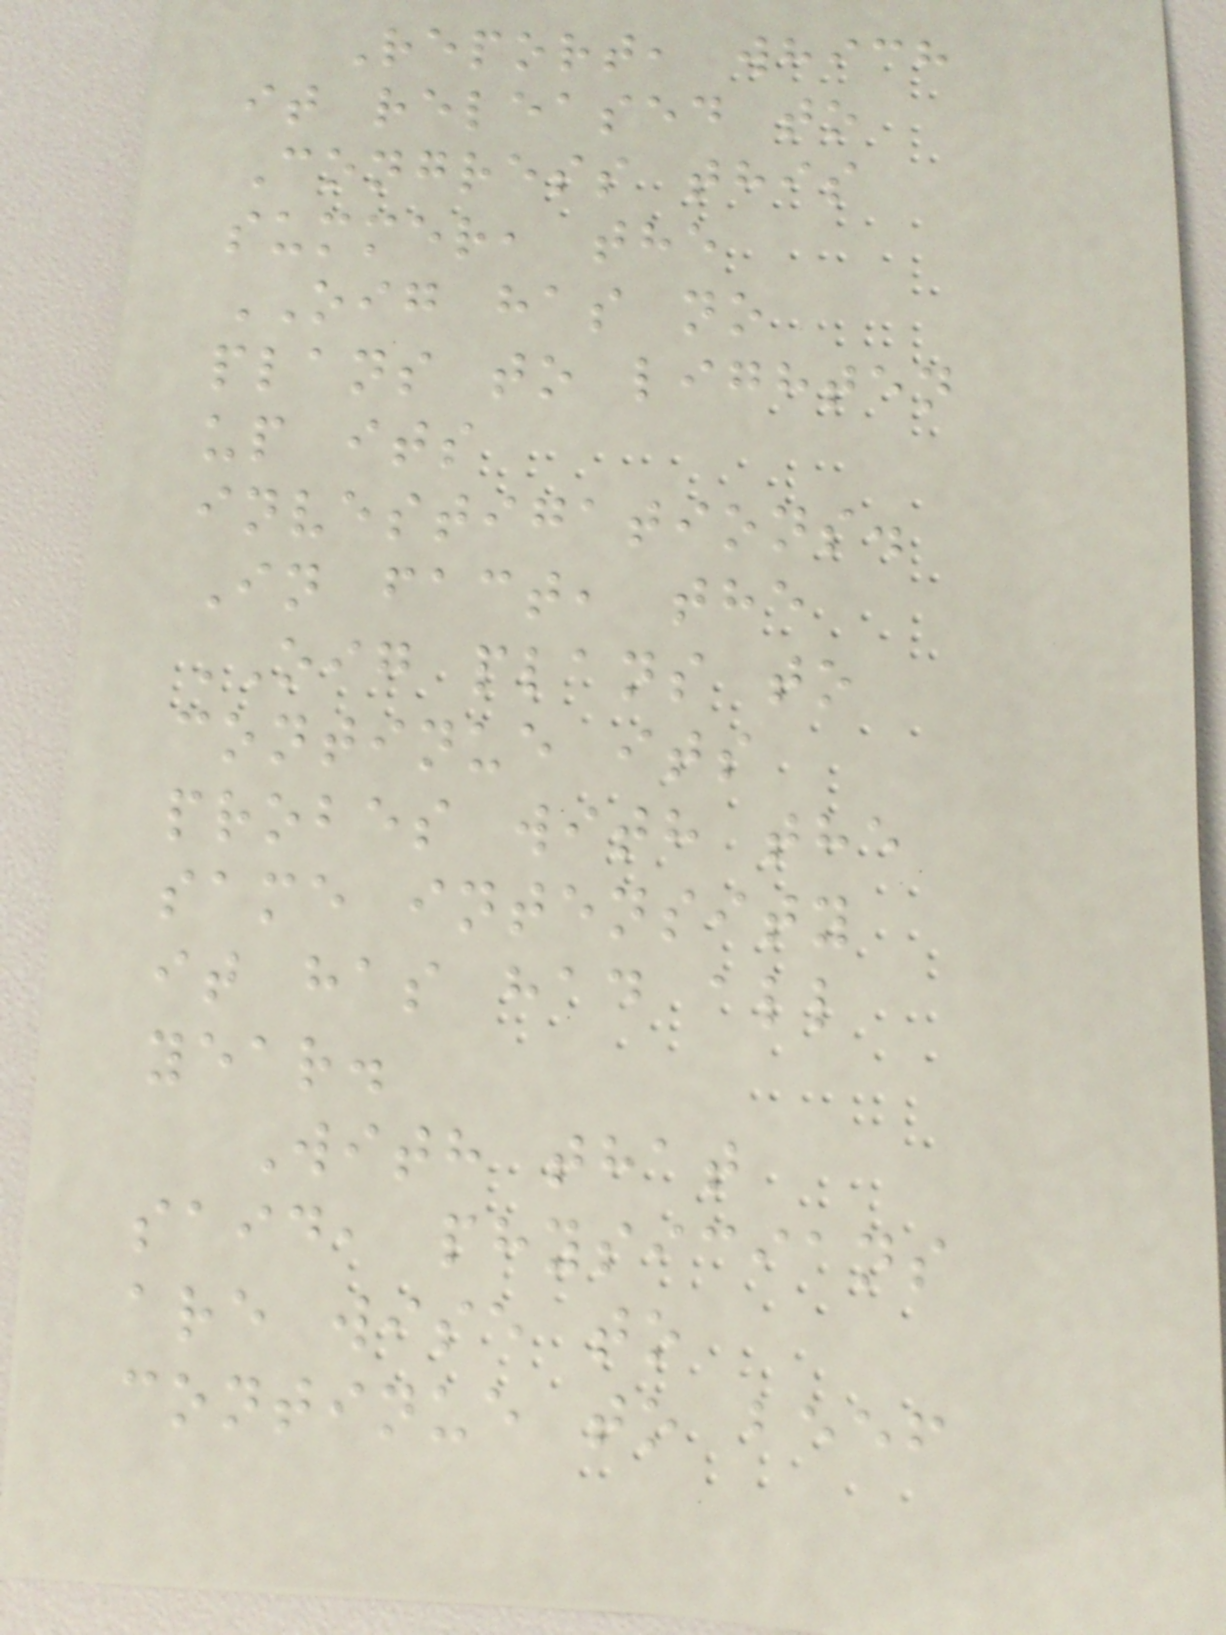Report, which
it released to
Congress this
summer, the
OIG has no
plans to lighten
up its
investigations.
In fact, the
OIG plans to
continue its
probes with the
same intensity
it has had all
year.
With that
said, physicians
are wise to
continue to beef
